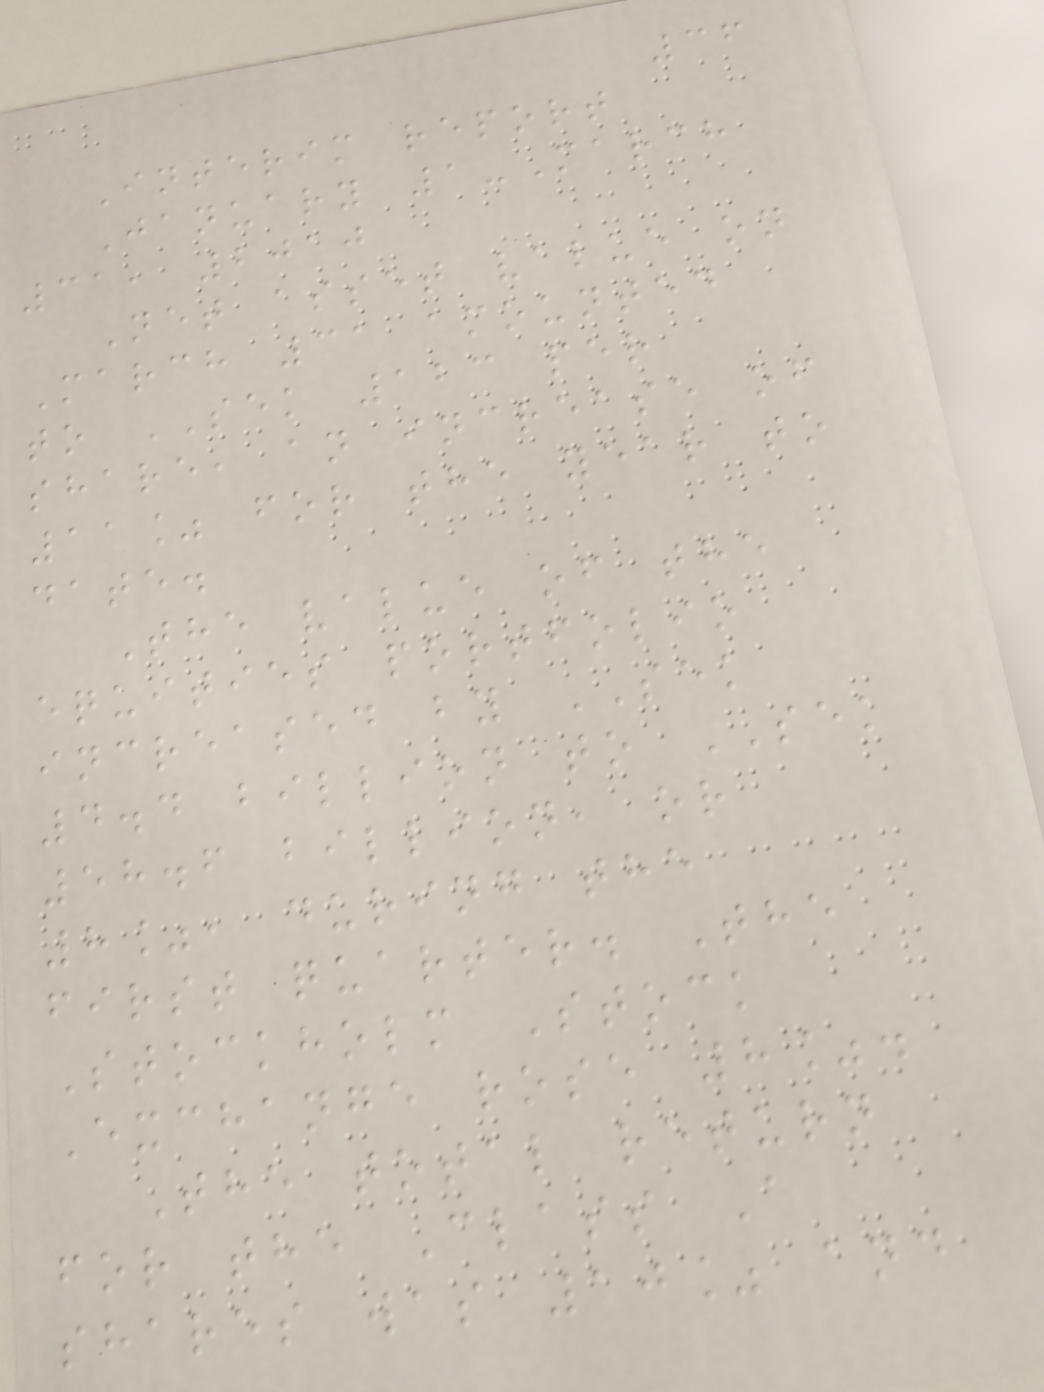36
Interim report
January 1-March
31, 2010
Net asset value on
March 31 amounted
to SEK 123 per
share, an increase of
11% for the year to
date.
The value of the
equities portfolio
increased by SEK
4.4 billion to SEK
58.6 billion, or
8%, during the
first quarter. The
Stockholm Stock
Exchange rose 8%.
The total return
for the Class A
shares was 10% and
